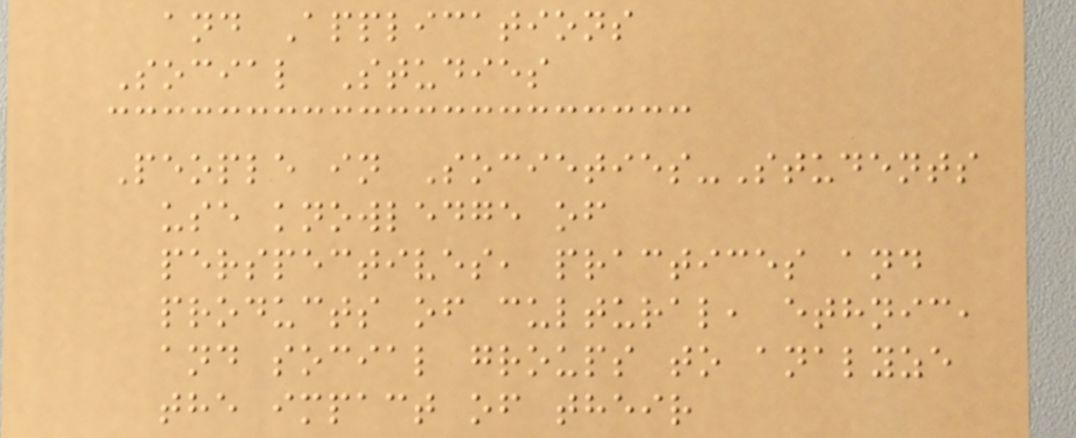and Applications
Social Studies
People in Societies-Students
use knowledge of
perspectives, practices and
products of cultural, ethnic,
and social groups to analyze
the impact of their
